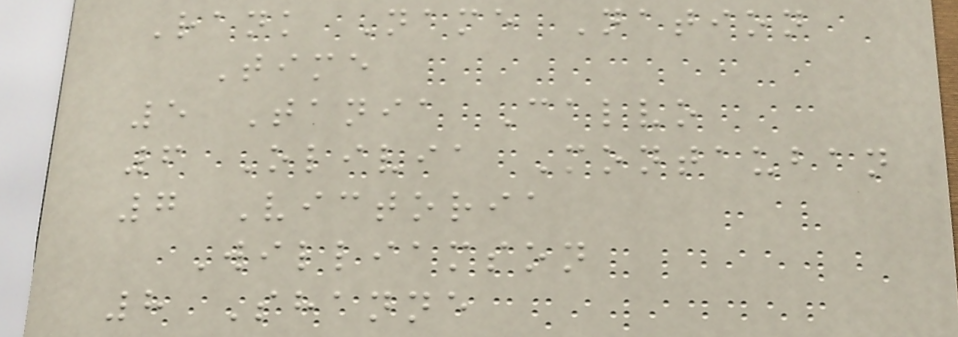Rank Name Nation
Time
5 Tania Calvo
6 Olivia Montauban
7 Victoria
Williamson
8 Shanne
